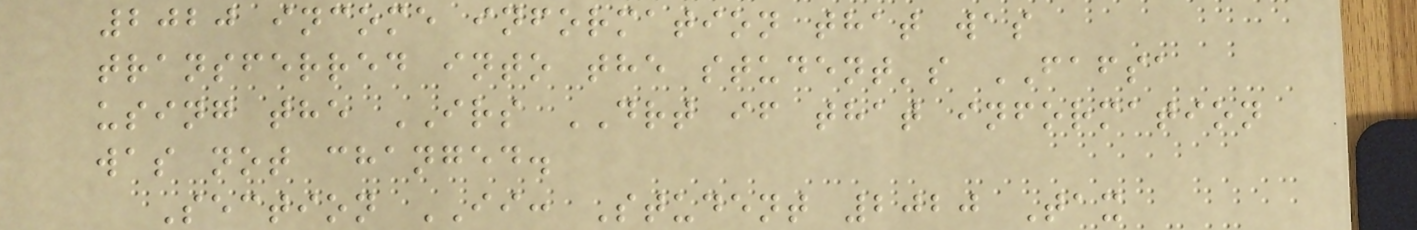2020 income information that was
transferred into the student's FAFSA
using the IRS DRT if that information
was not changed.
Section II: Student 2020 Tax
